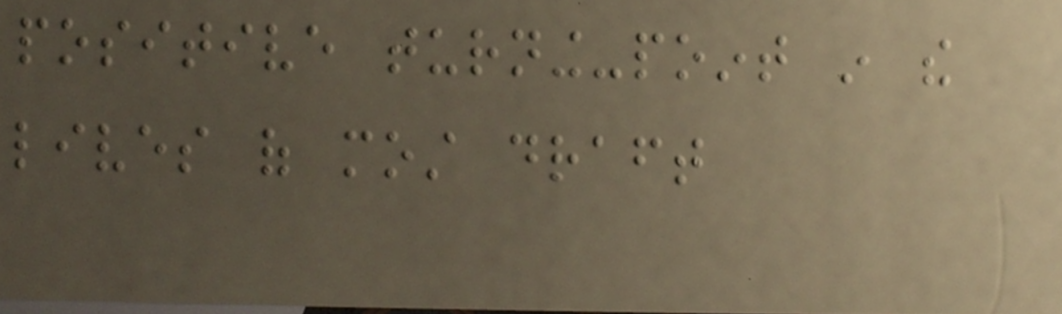positive turning-point in the
lives of most draft
